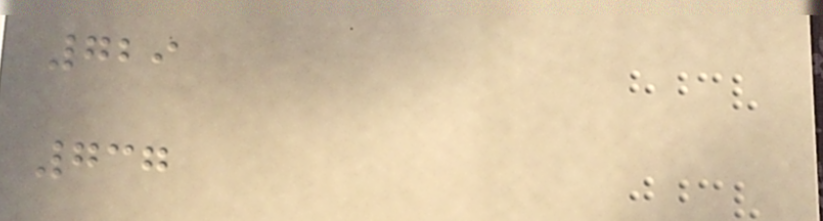729
737
